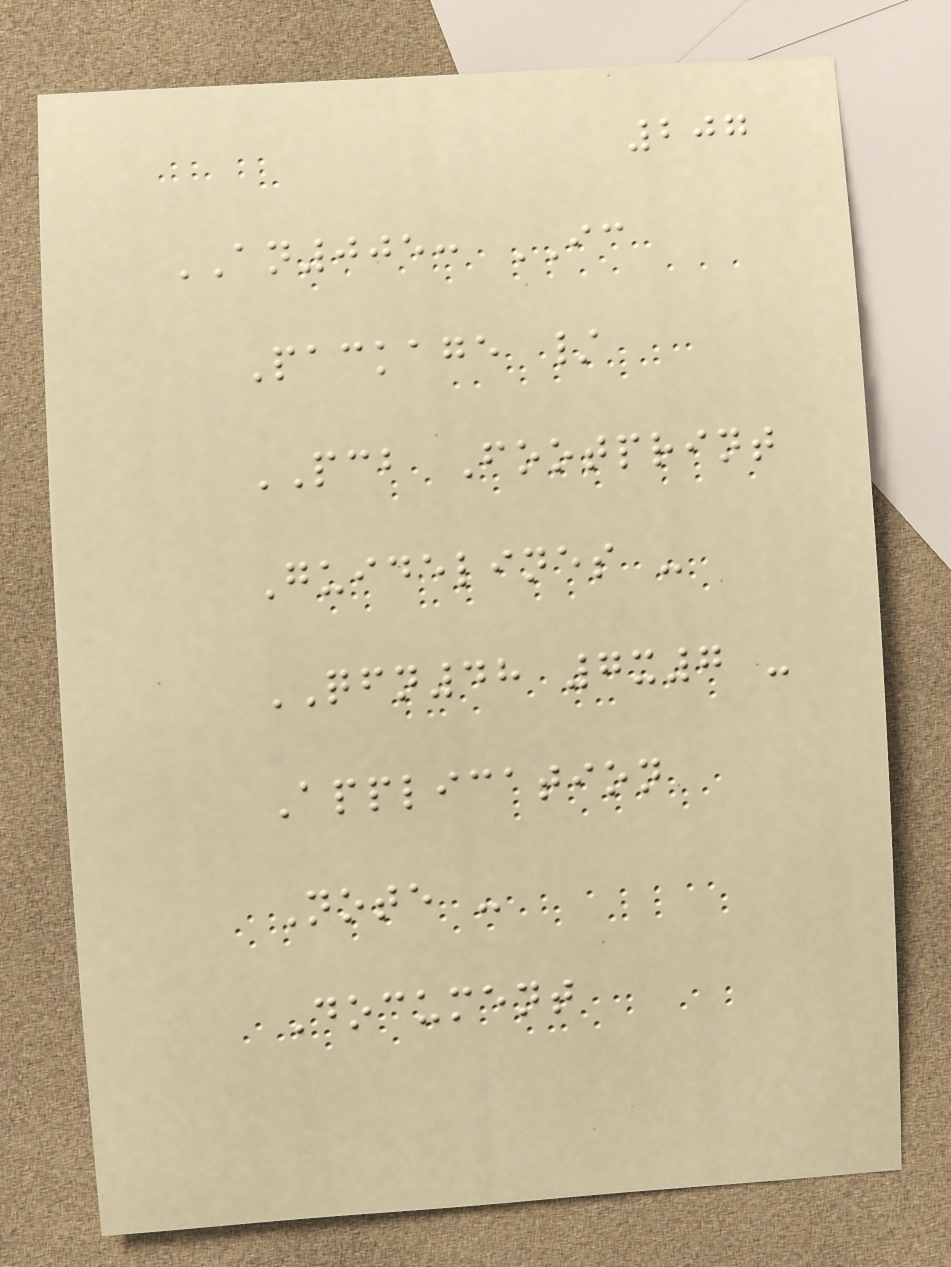207
AN005: IC
Package /
PCB Footprint
Guidelines -
QFN48 7x7 -
Application
Note -
Document
